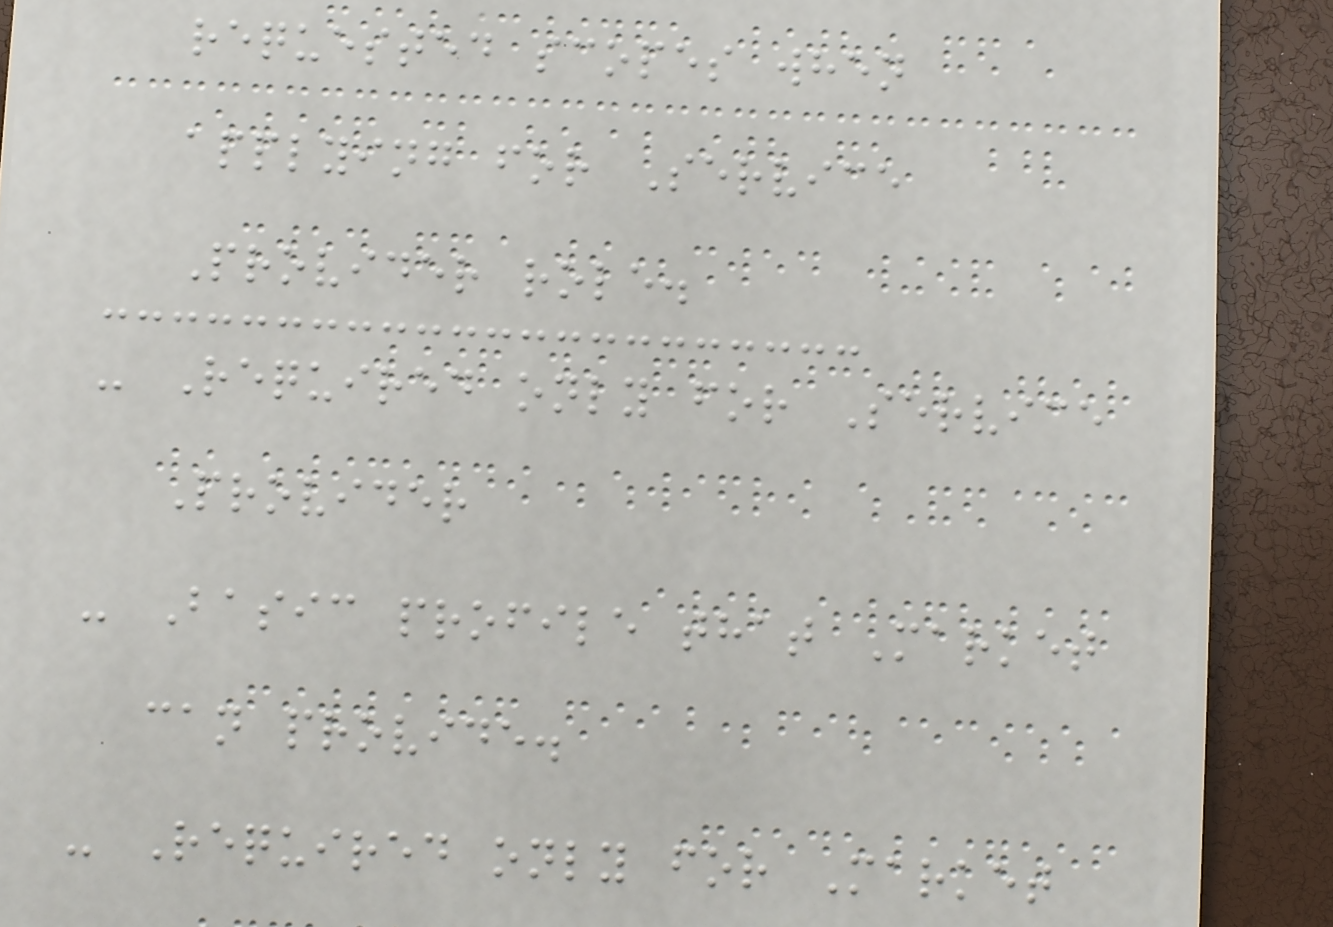requested scopes when
applying for Service
Provider role.
- Required only for Service
Provider
- Basic profile that Market
can provide.
- Required only for Market
